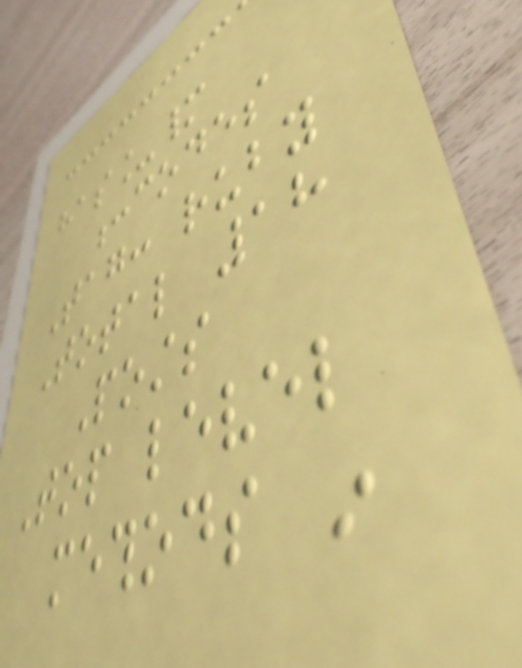has_many
:codes
Tag: ruby
Total 18
Posts
Top level
methods in
